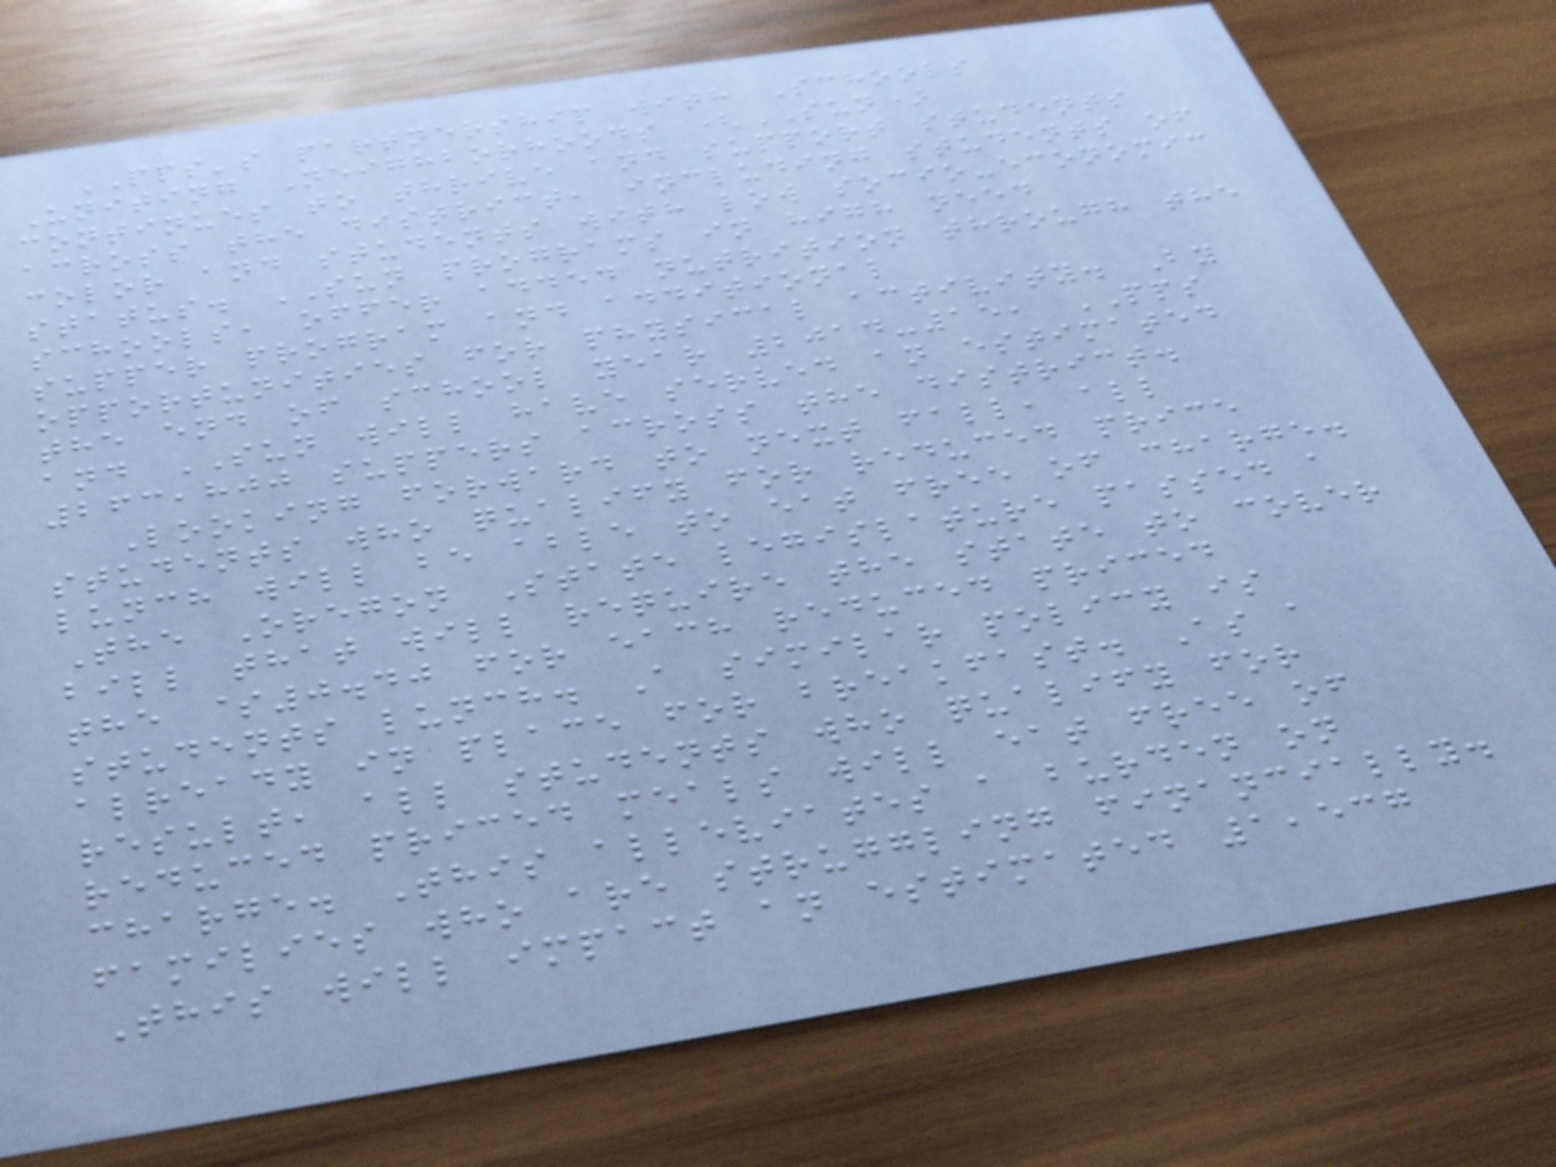PPS's partnership with Schools
Uniting Neighborhoods (SUN)
continues to thrive and support students
across the district, including students of
color and students with low socio-economic
status. SUN programs in high need
schools, offer added nutrition through the
supper program and additional
opportunities for physical activity. By
the end of school year 2014-15, PPS
and SUN will have served an estimated
263,800 suppers across the district.
Looking forward to next fall, all
students who qualify for reduced price
lunch will be able to eat free of charge.
The Oregon State legislature passed a
bill that will require the state to cover
the $0.40 for each reduced priced
students lunch. A similar policy is
already in place for breakfast. As a
result, all students who qualify for
reduced priced meals will eat free of
charge. This alleviates a burden on
families who are struggling financially.
This will impact an estimated 1,537
